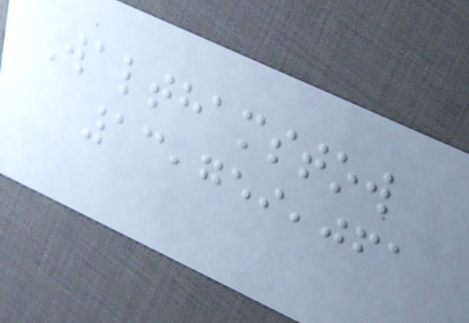Walthamstow
13,759,061
